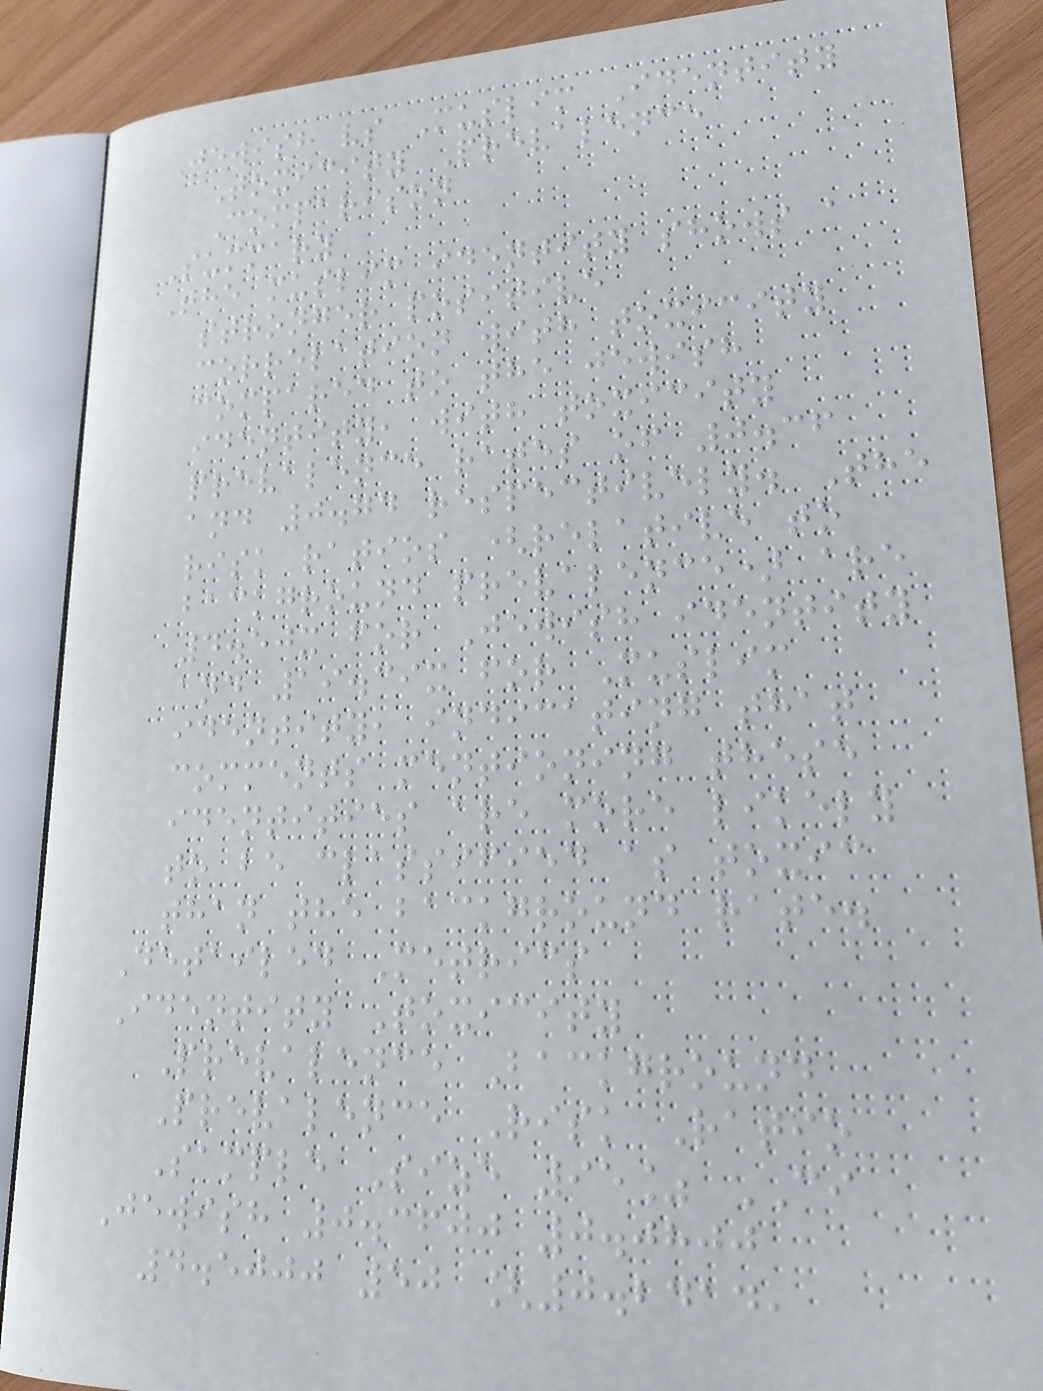Jewish vs Muslim Identity
Toxicity Prevalence
Comparison
Summary
The muslim identity shows a
stronger positive
correlation with toxicity
compared to the jewish
identity, with toxicity
prevalence rates of 0.36
and 0.74 respectively. The
risk ratios (relative to
background prevalence) are
4.50x for Jewish identity
and 19.39x for Muslim
identity, indicating that
comments mentioning these
identities are more likely
to be classified as toxic
than the background rate.
Detailed Metrics
Identity Toxicity
Prevalence Background
Prevalence Risk Ratio
Sample Size 95% CI
Jewish 0.3600 0.0800
4.5000 50 [0.2414,
